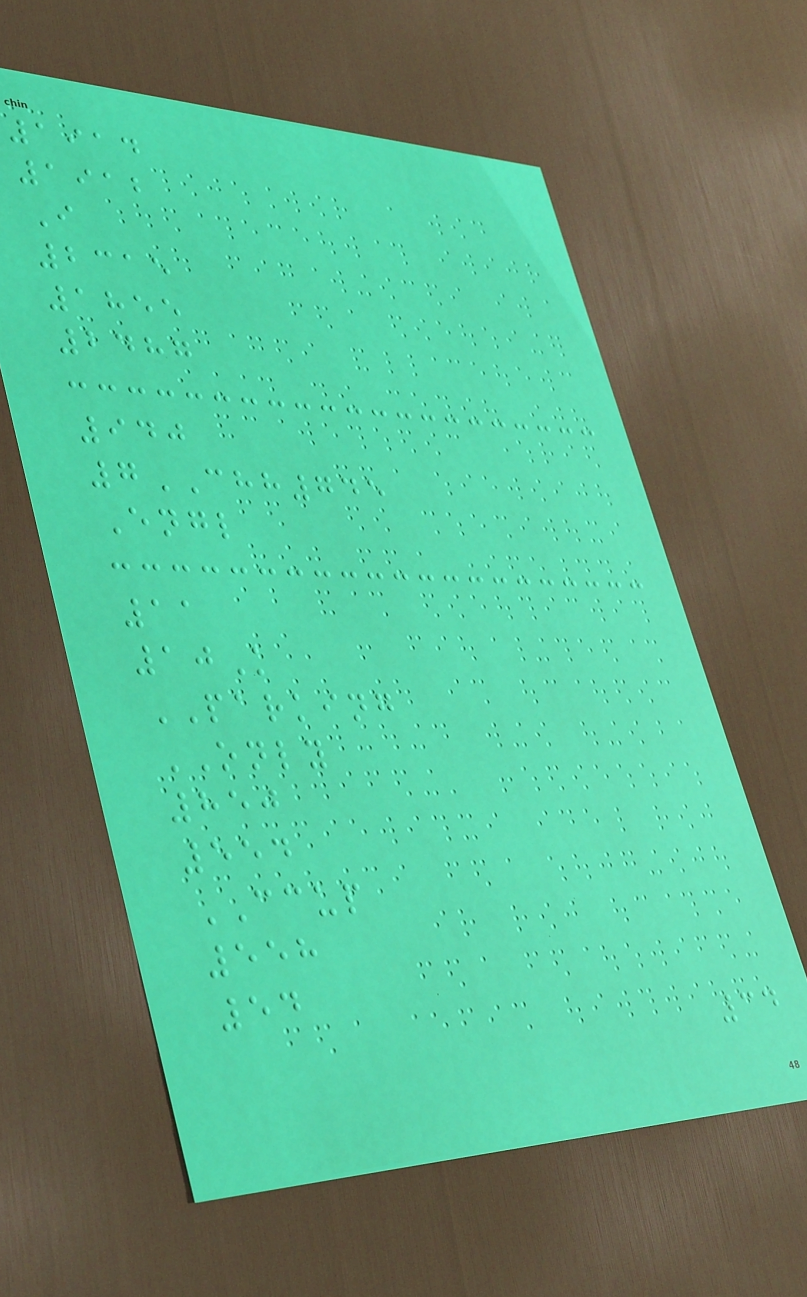1914
1912
I
2315
1855
2487
940
7CHH745
Engl
11
10K
PARKING
ONLY
850
554
CCUP
558
54
34
